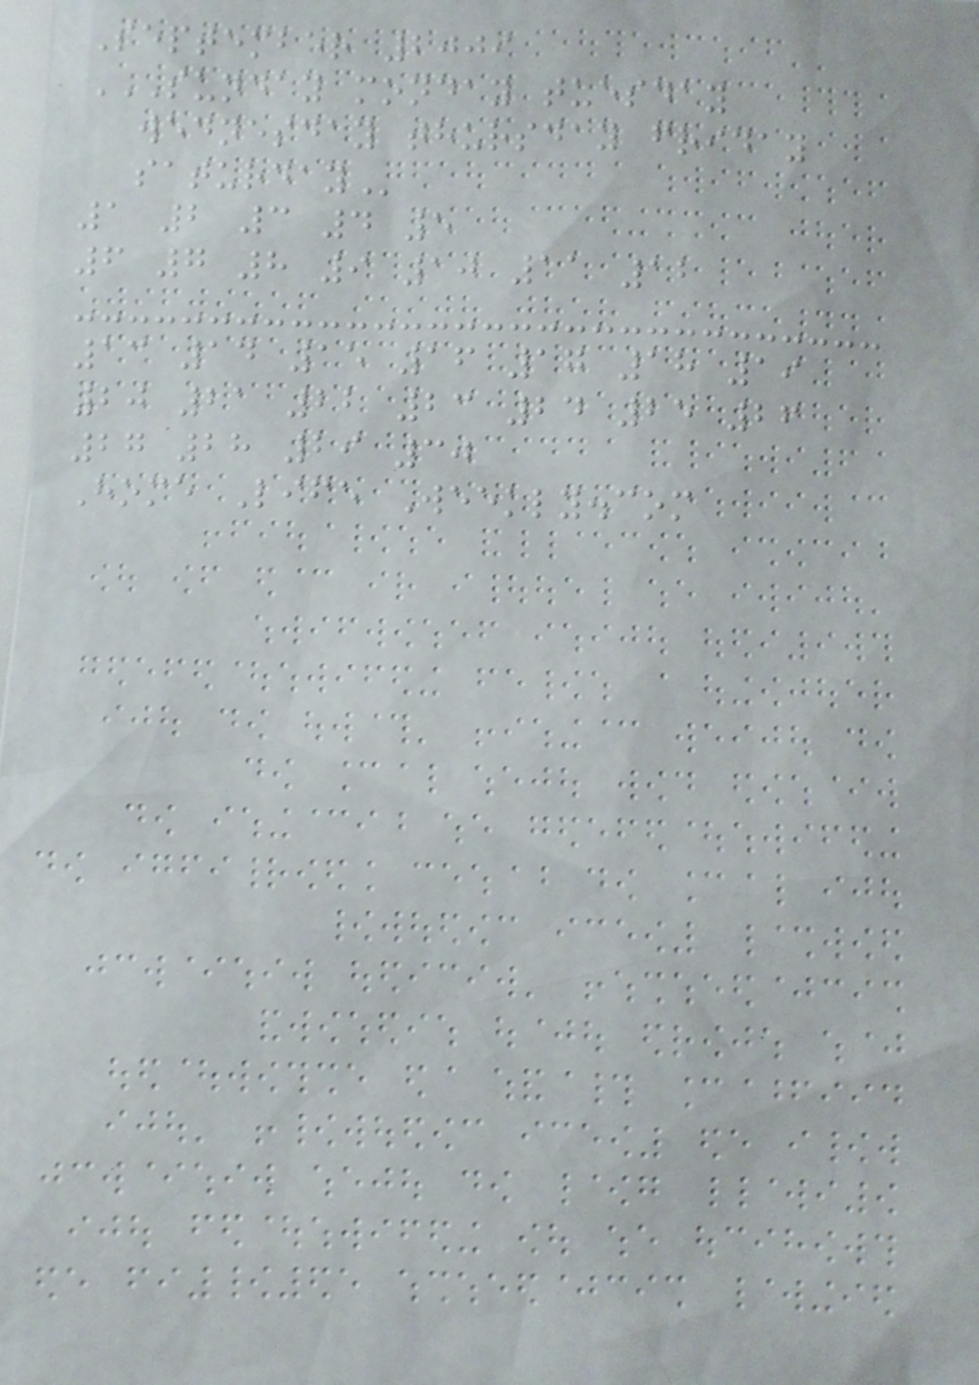September 2009
SUNDAY MONDAY TUESDAY
WEDNESDAY THURSDAY FRIDAY
SATURDAY
1 2 3 4 5
6 7 8 9 10 11 12
13 14 15 16 17 18 19
20 21 22 23 24 25 26
27 28 29 30
Home Life Weekly.com
